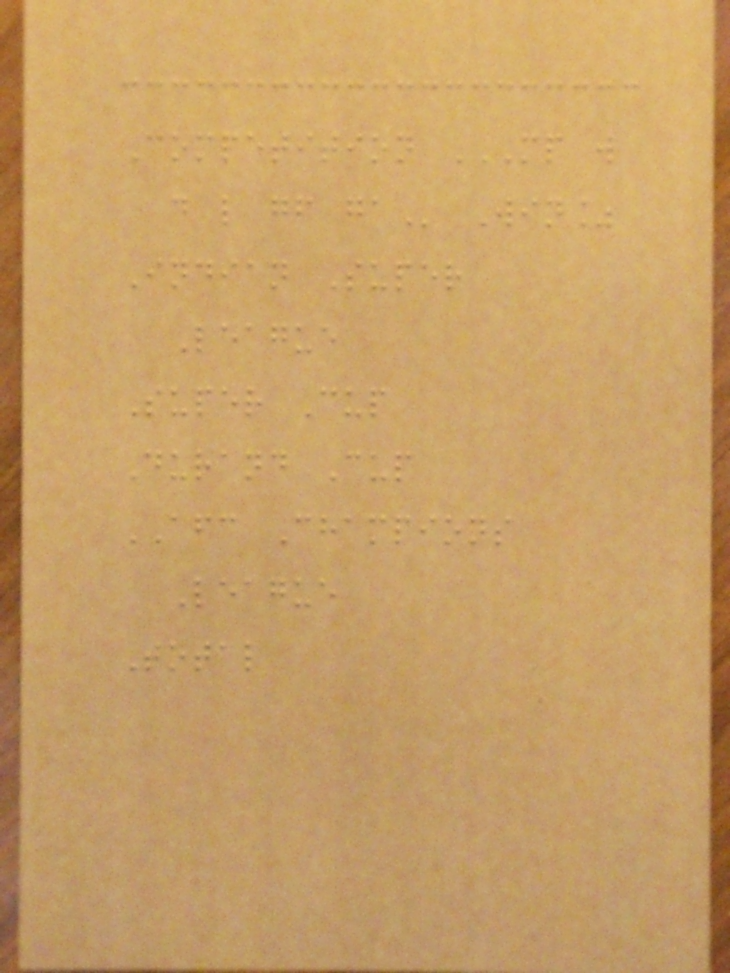Competition MP W
D L GF GA Win%
Indian Super
League
Super Cup
Durand Cup
AFC Champions
League
Total
